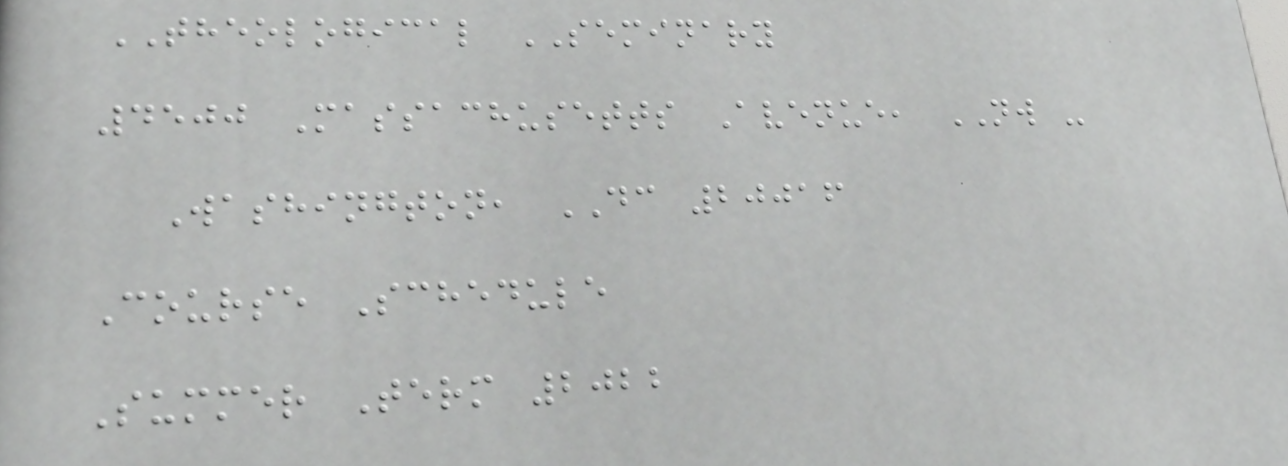THEOLOGICAL SEMINARY
4500 Massachusetts Avenue, NW -
Washington, DC 20016
Course Schedule
Summer Term 2022
